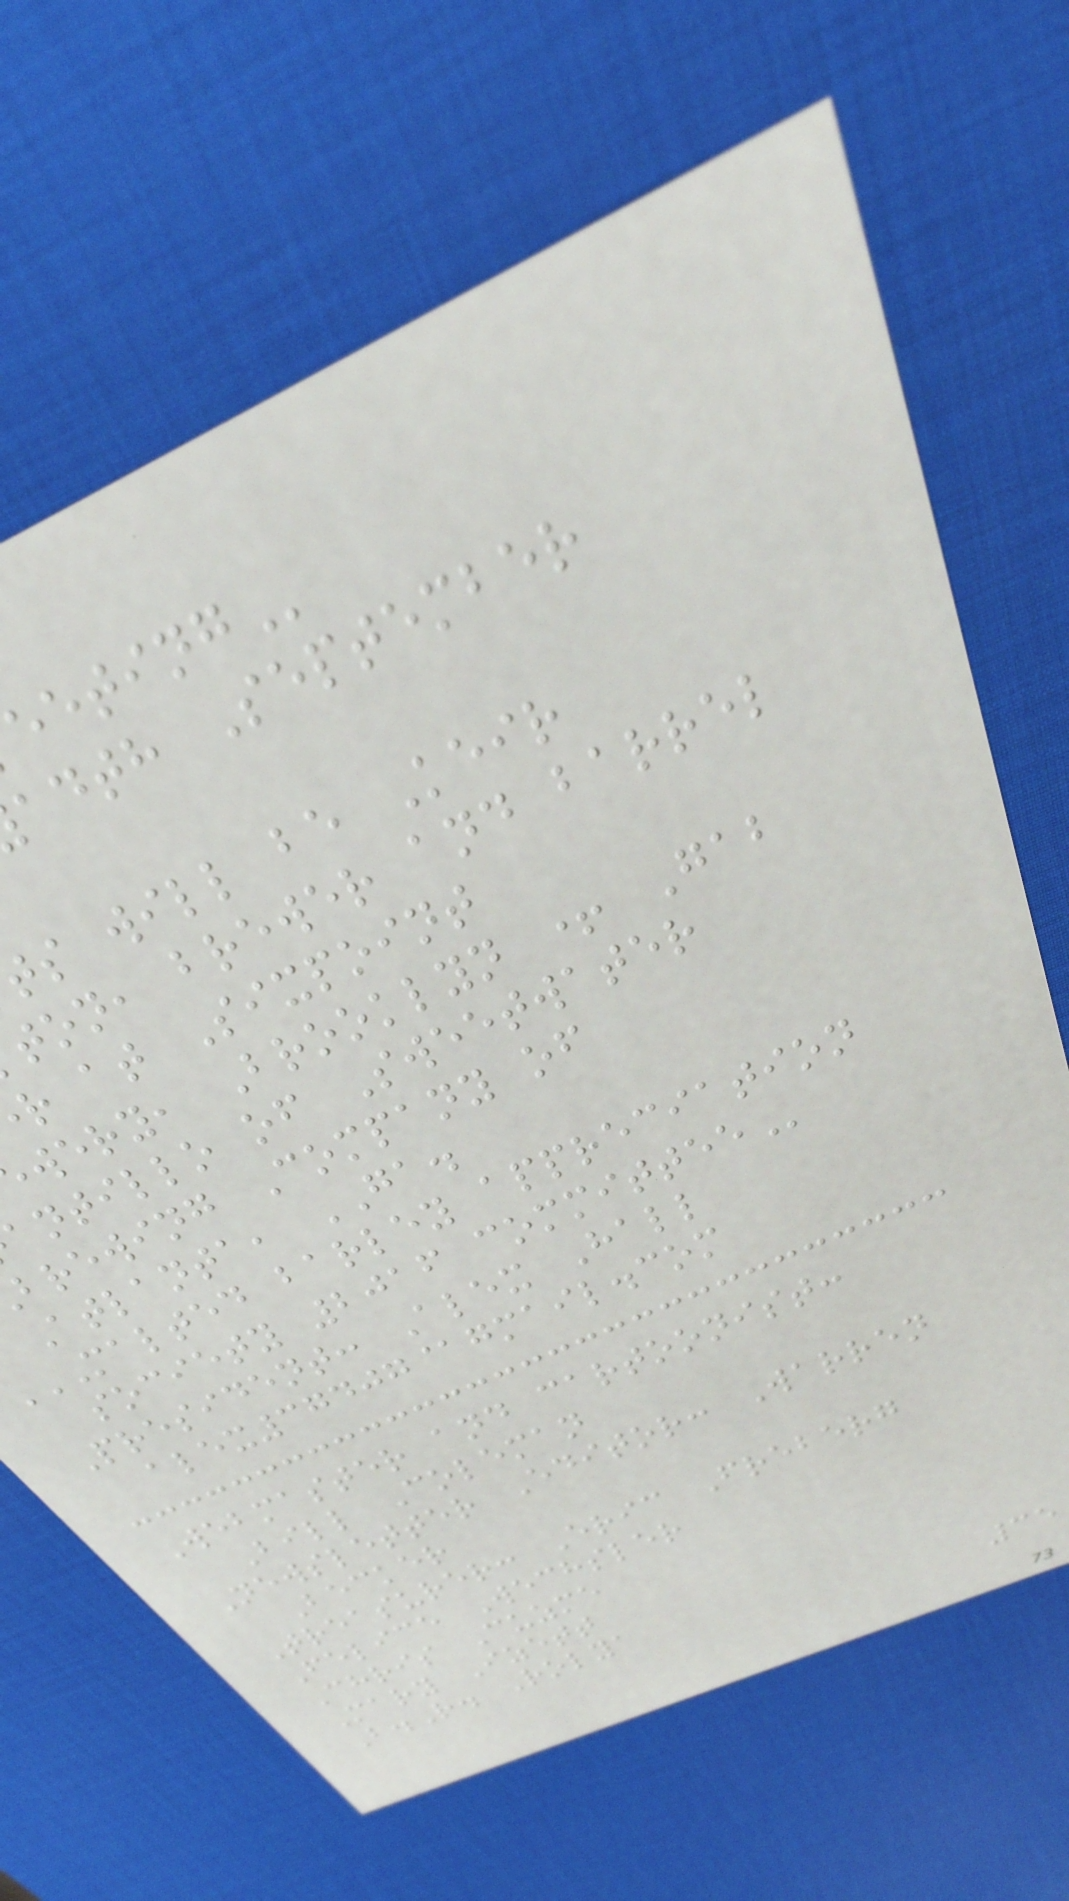adth September
s will be Keir
ton, brewer and barrel
r at Sixpoint
wery, Brooklyn + Gab
antillo of Sweetwater
brewing Company of
Atlanta, GA.
MALTED barley appreciation
society 2016
President: Alex Hall
alex37407@gmail.com
Webmaster and cartoonist:
Bill Coleman
Newsletter Editor: Warren
Becker
Treasurer: Eric Freberg
Felice Wechsler
Chris Cuzme
Mary Izett
B.R. Rolya
35
